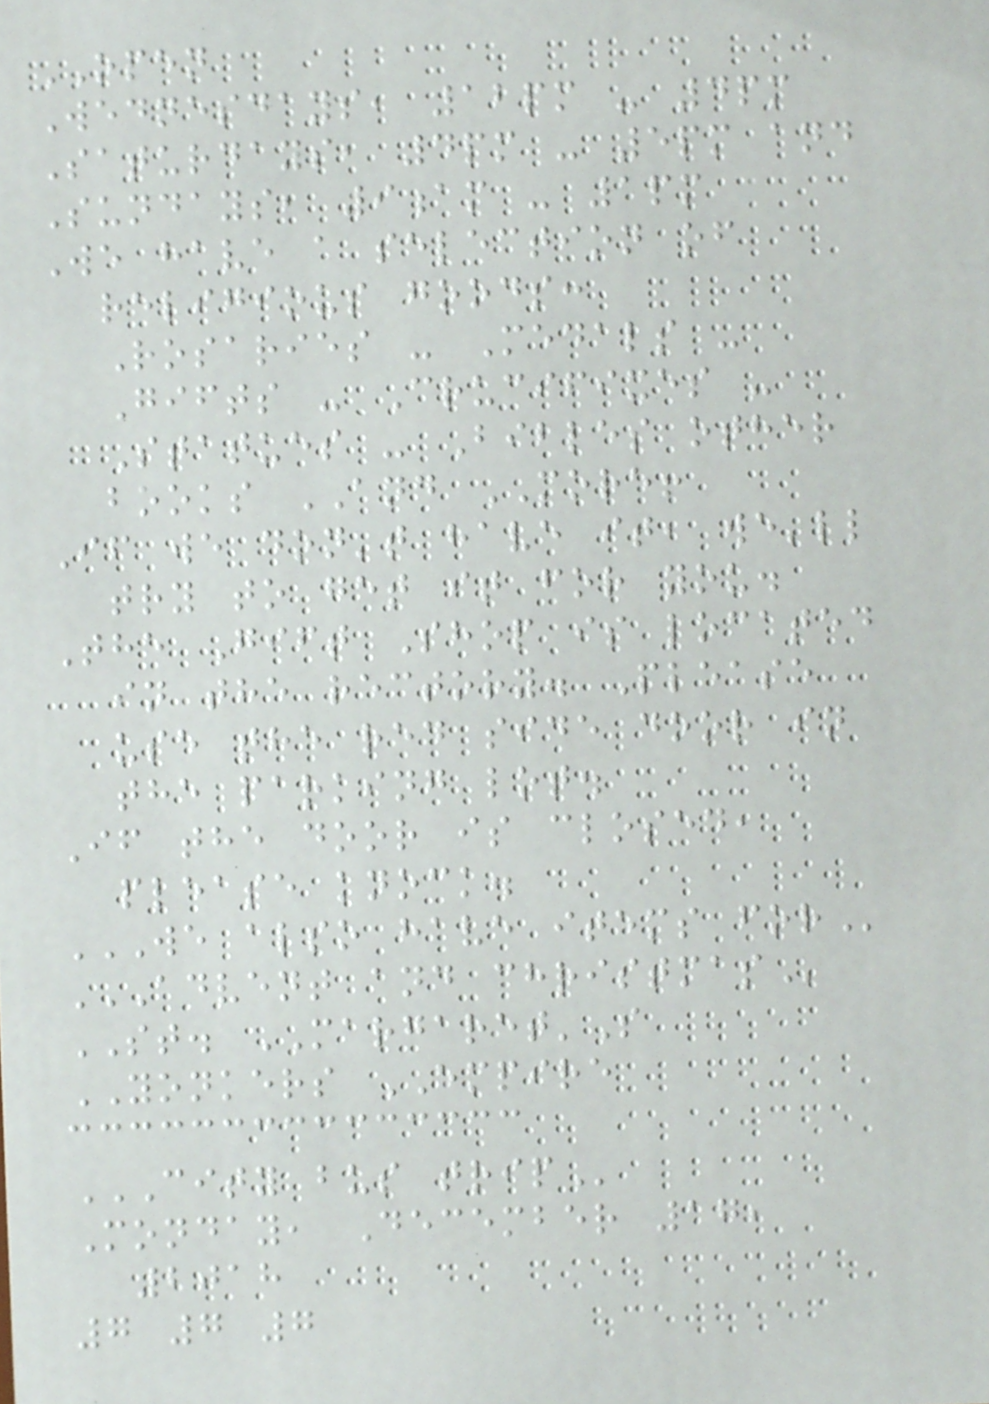OPEN
Wednesdays, 12pm - 4pm
Saturdays, 4pm - 5pm and
Sundays, 9am - 1pm
We have a selection of
religious goods:
Rosaries - Medals -
Gifts - Crucifixes -
Statues - Bibles other
books AND MORE!
If we don't have it, we'll
try to get it for you.
The Gift Shop is located
in the rectory. Please
use the red side door in
the parking lot.
If the door is closed,
please knock.
WE ALSO HAVE ITEMS FOR
ADVENT AND CHRISTMAS
ST. MARGARET'S
YONKERS EMPIRE
CITY BUS TRIP
Monday, December 17,
2018
7 7 7
